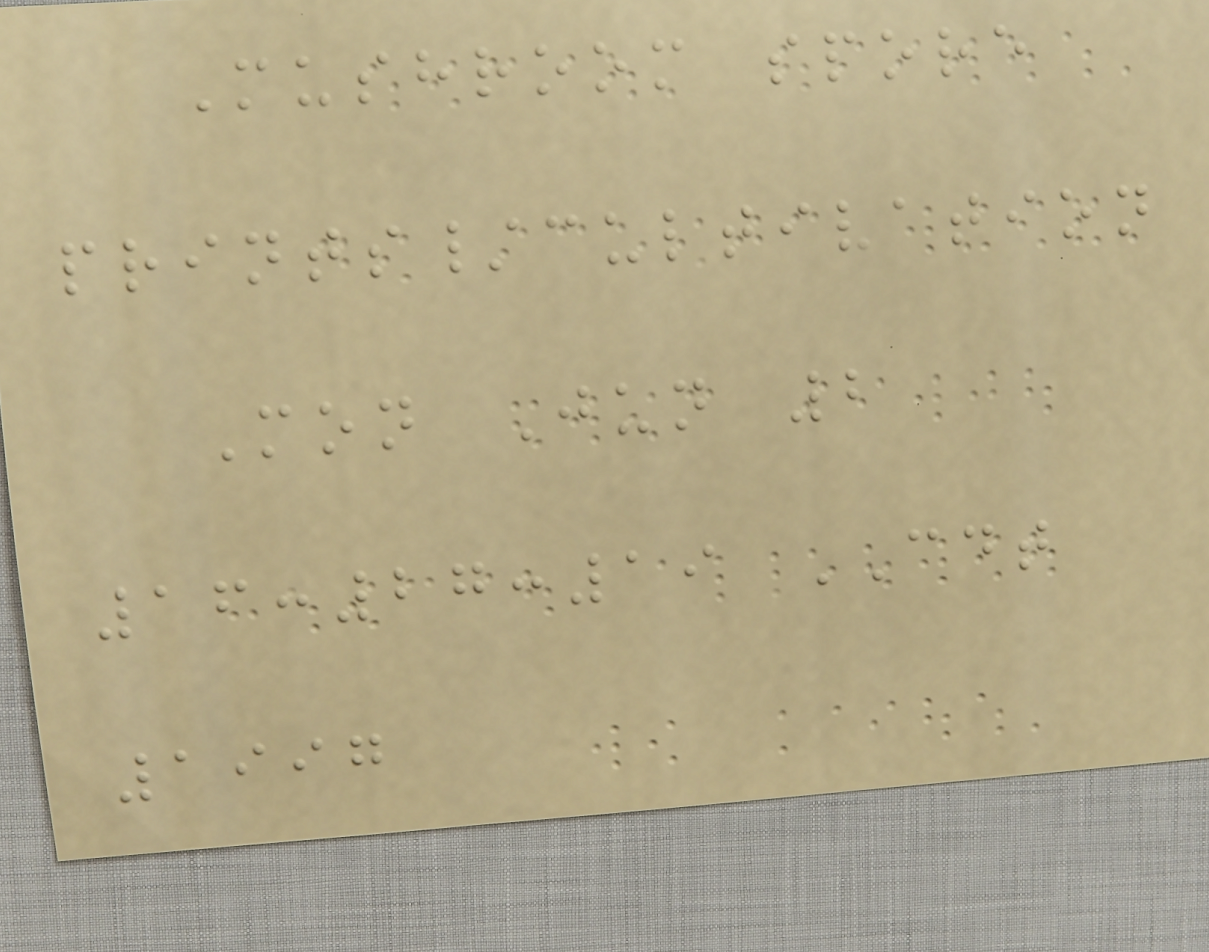Mushroom spore
prints/cultivation
Mon Jun 2
16:27:19 CDT
1997
